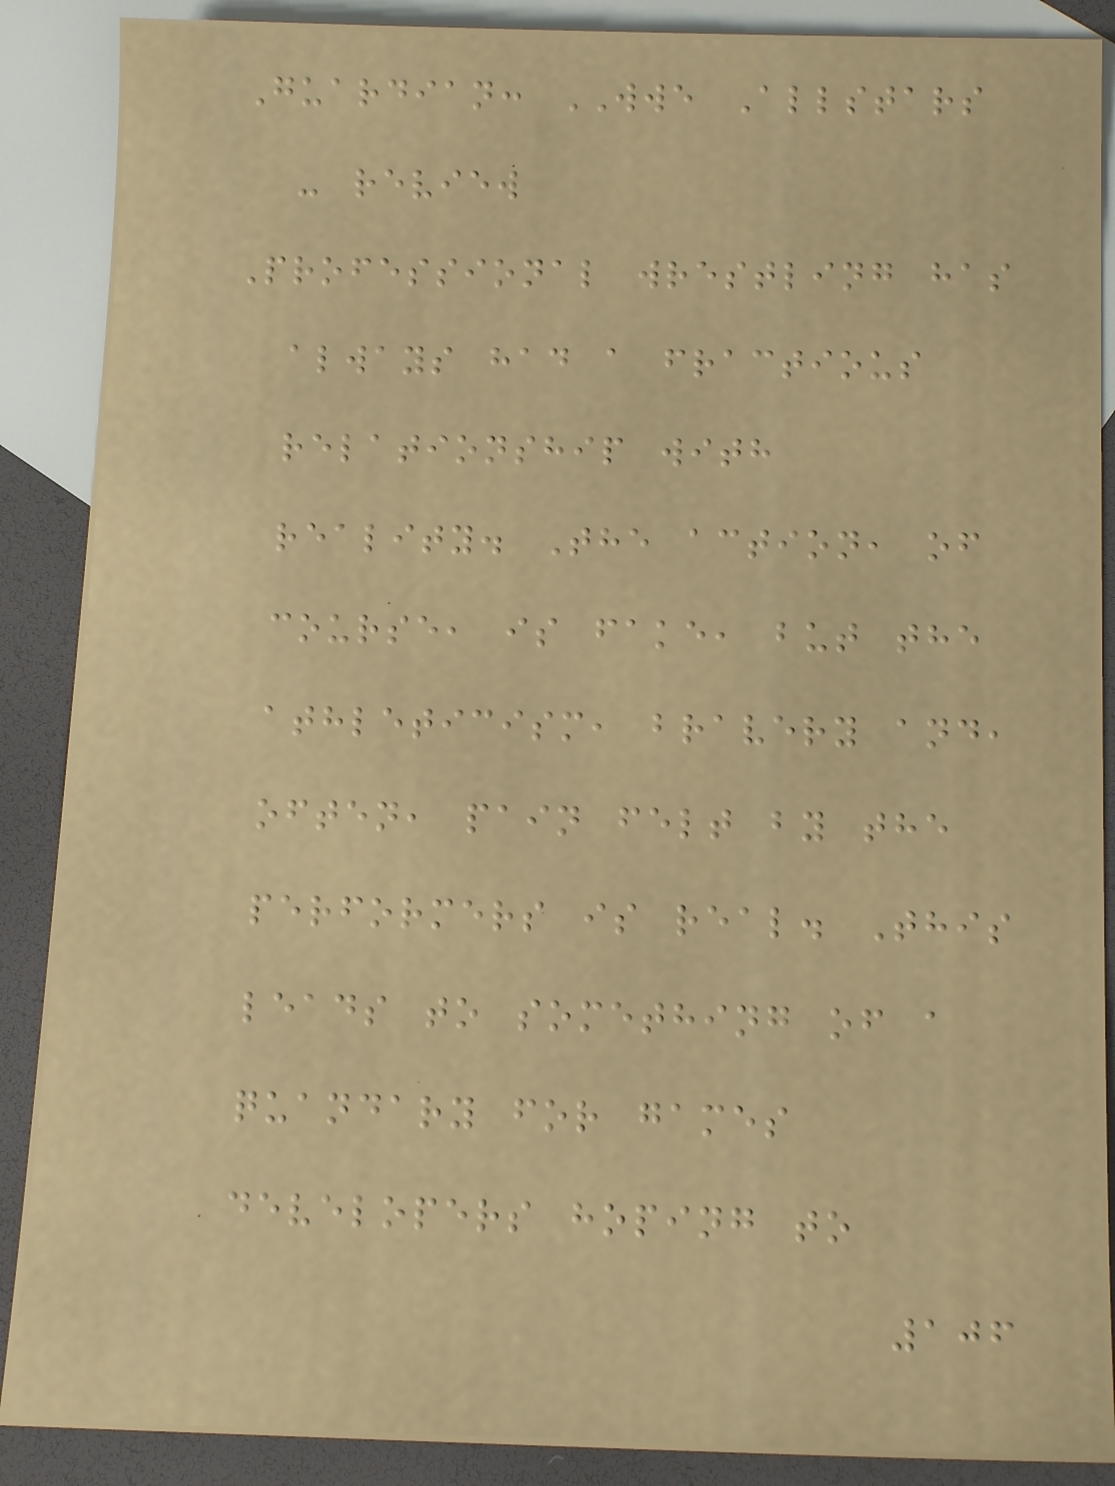Guardian: WWE Allstars
- review
Professional wrestling has
always had a fractious
relationship with
reality. The action, of
course, is fake, but the
athleticism, bravery and,
often, pain felt by the
performers is real. This
leads to something of a
quandary for games
developers hoping to
106
